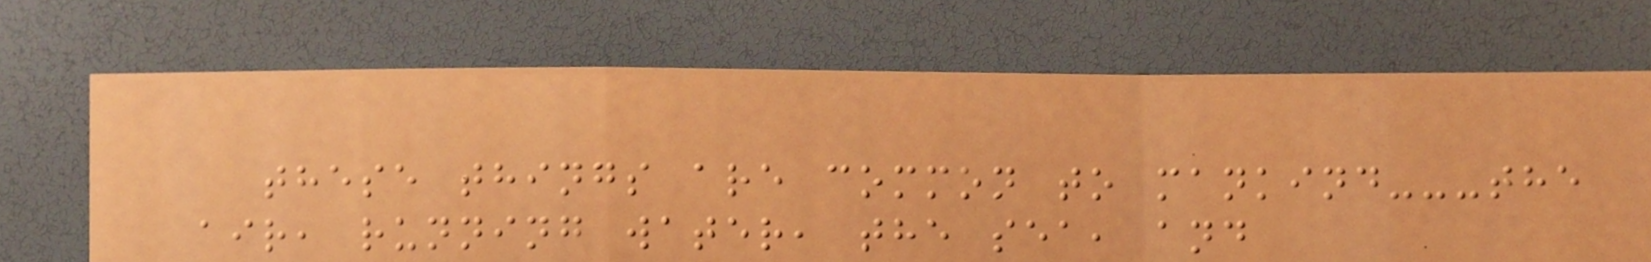these things are common to mankind---the
air, running water, the sea, and
